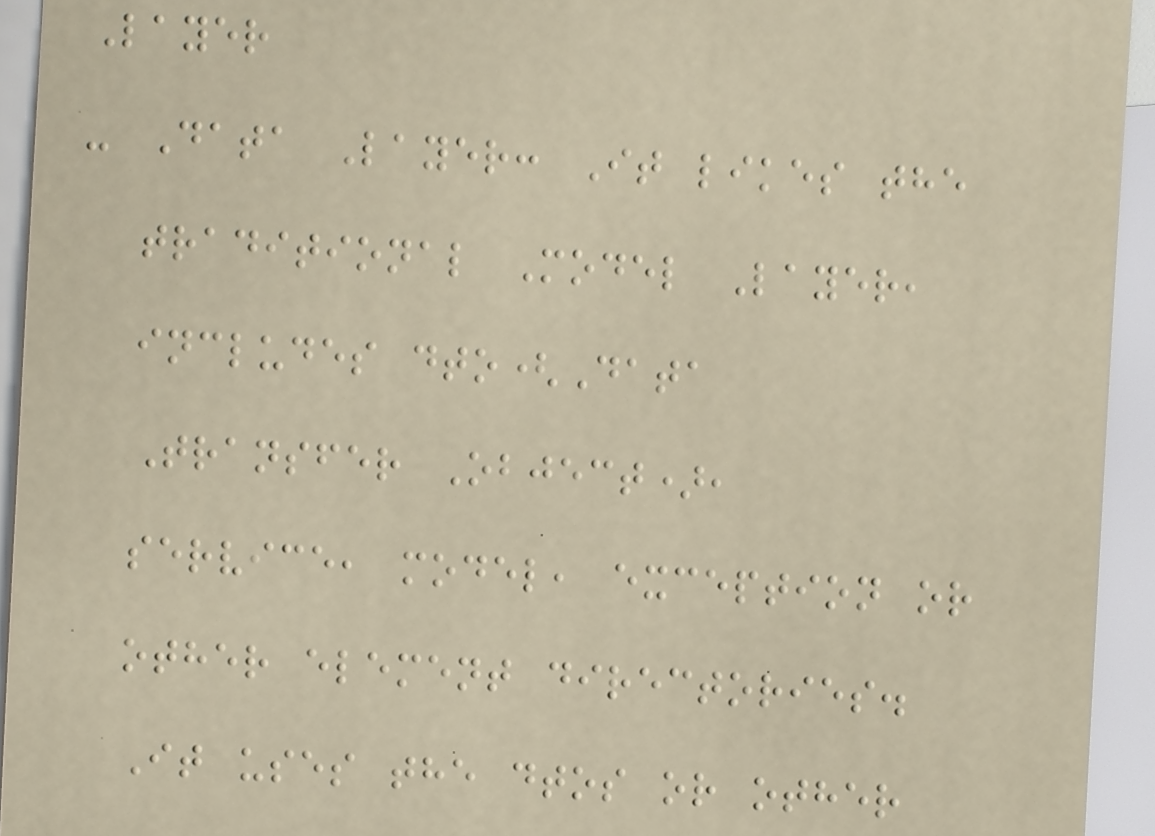Layer
- Data Layer: It likes the
traditional Model Layer,
includes dto(Data
Transfer Object),
service, model, exception or
other element directories.
It uses the dtos or other
